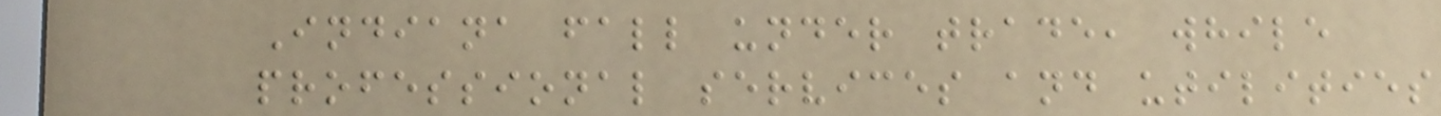Indiana fall under trade, while
professional services and utilities
